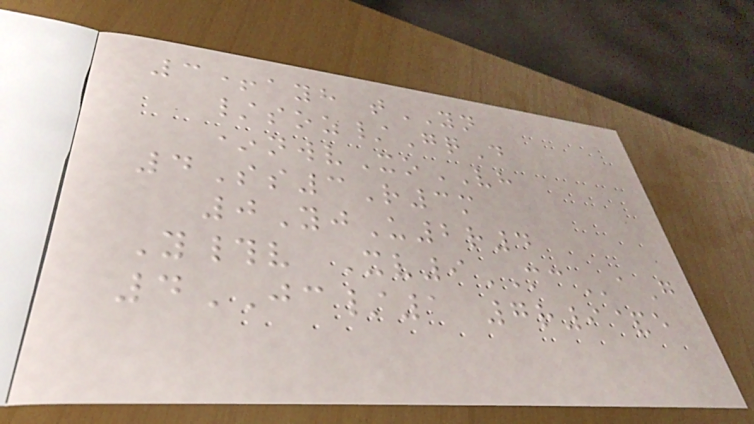3+ayh tYN
/soz/GqD
*nwvXoVH
4Ss3R3m
0YjU2r4
Y#v Xv9MCaG
4JC/1 7r9&e
